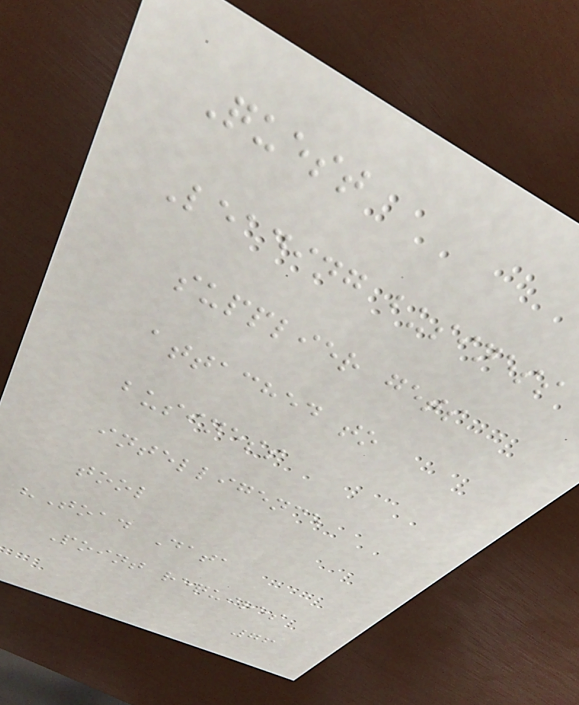Quest
Leading business
supplier gets
attached to
business
intelligence
tool
"Toad Data
Point requires
76
